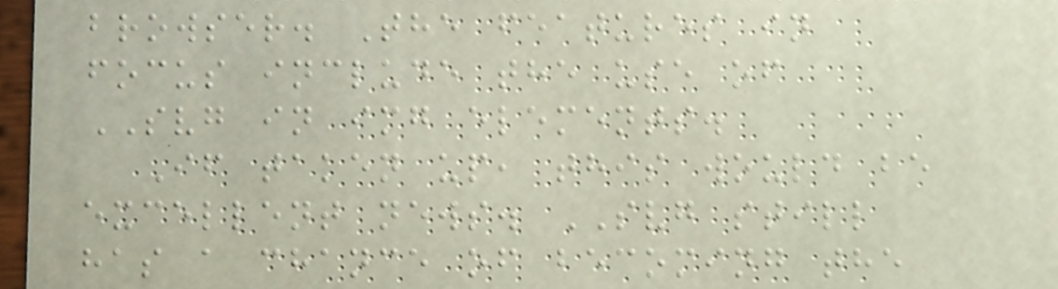browser. The features in
focus include the use of
SVG in img elements.
If taken up, this would be
excellent news. SVG still
has a chance of becoming the
